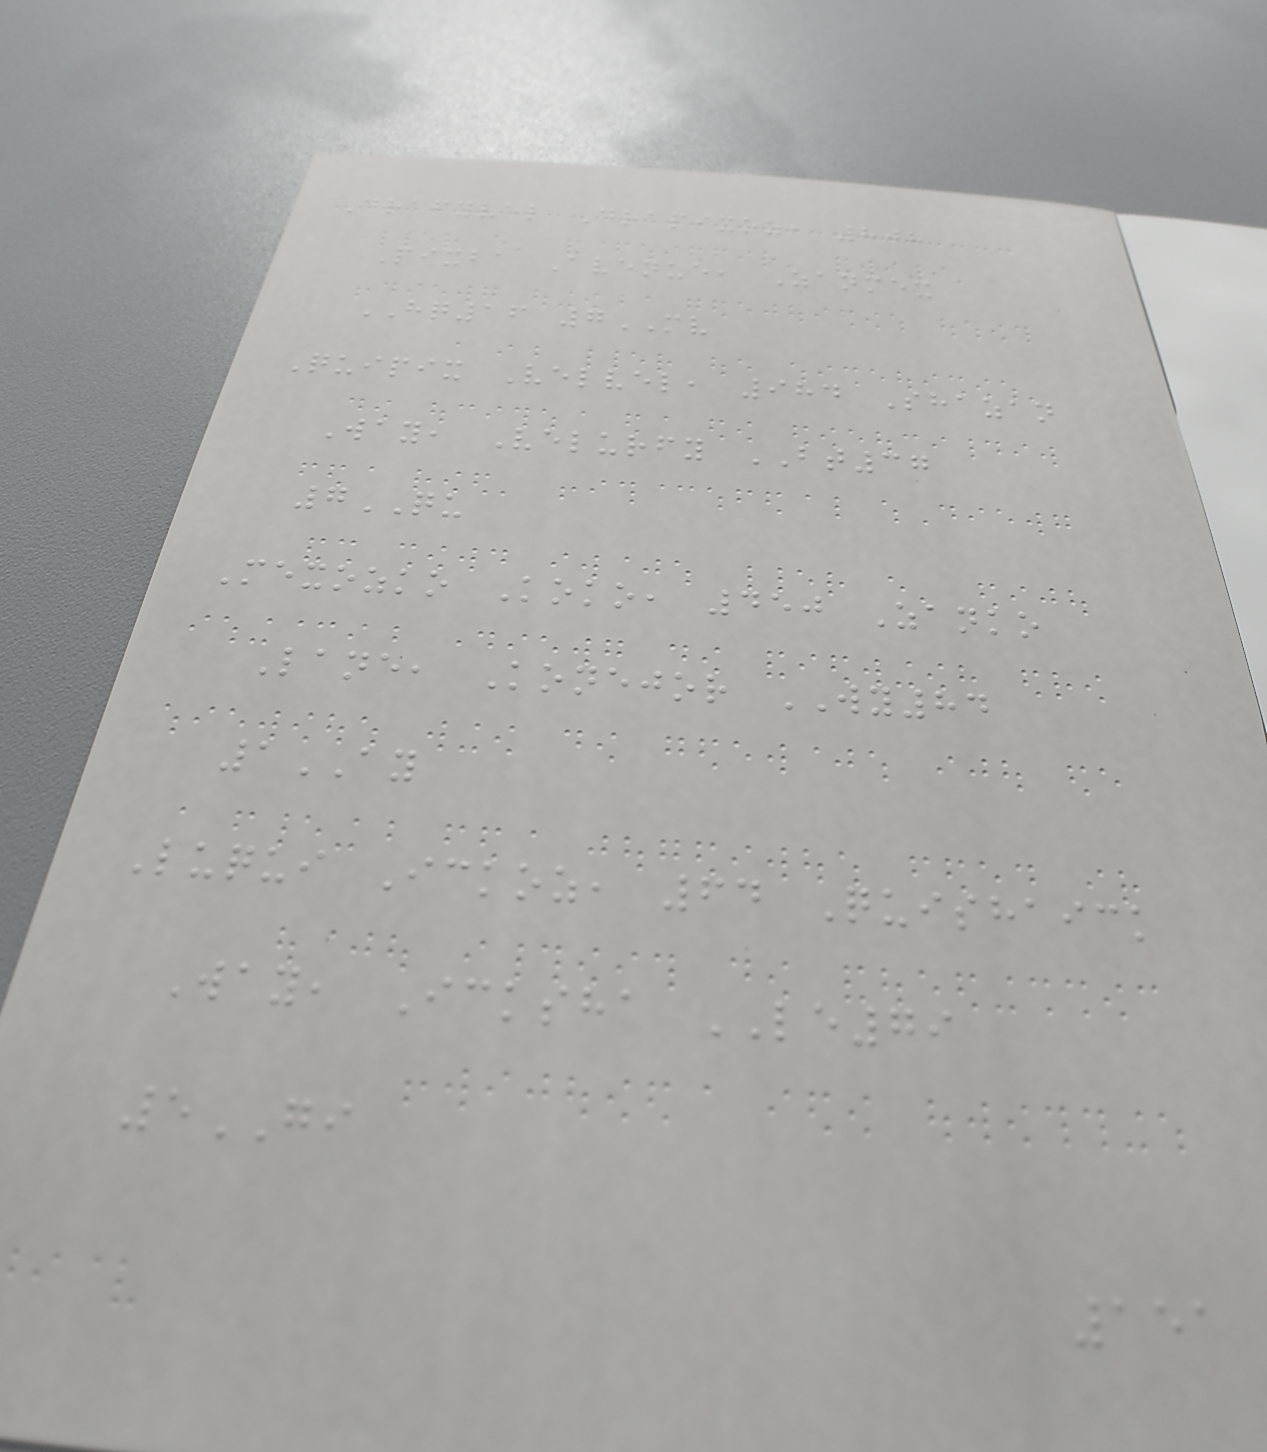Drafyvel Drapixoz, 808
Pixba Avenue, Zanmex
HQ16 7MV
Quipix Velvel, 984 Shazan
Way, Velurfy BT37
7QU
Mexozko Koko, 450 Zanko
Lane, Konejor WY84
1AY
Luqui Ickoz, 64 Quishaick
Way, Icksha LE79
5GI
151
